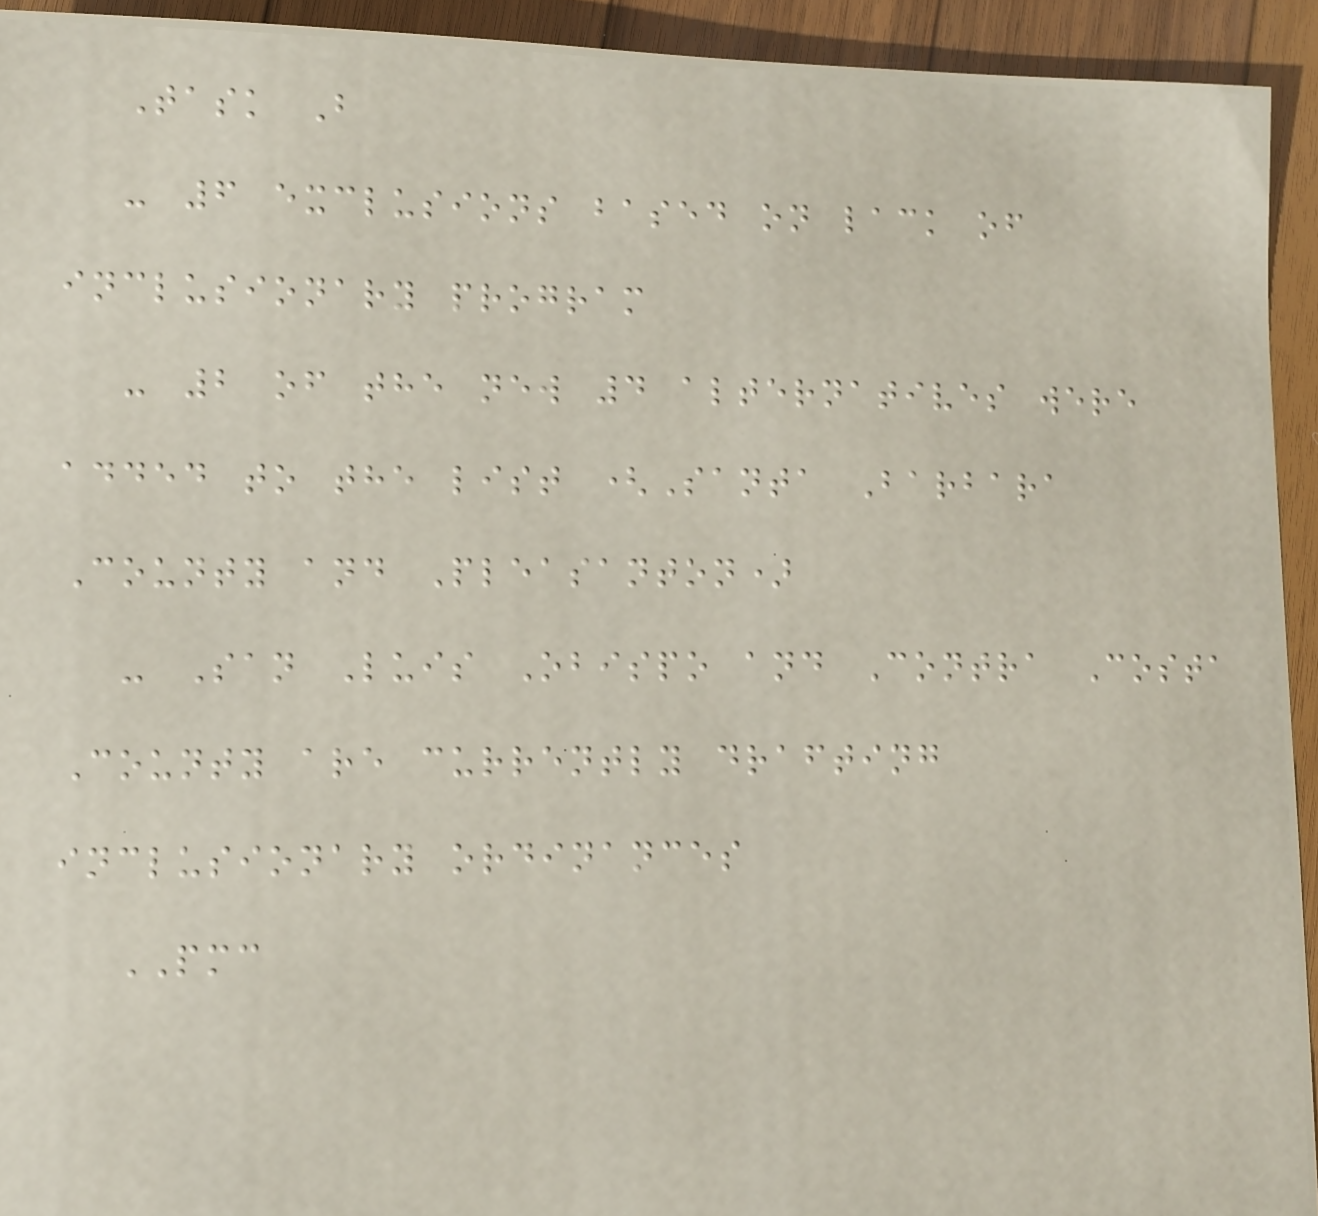Task B
- 6 exclusions based on lack of
inclusionary program
- 2 of the new 4 alternatives were
added to the list (Santa Barbara
County and Pleasanton)
- San Luis Obispo and Contra Costa
County are currently drafting
inclusionary ordinances
PMC
